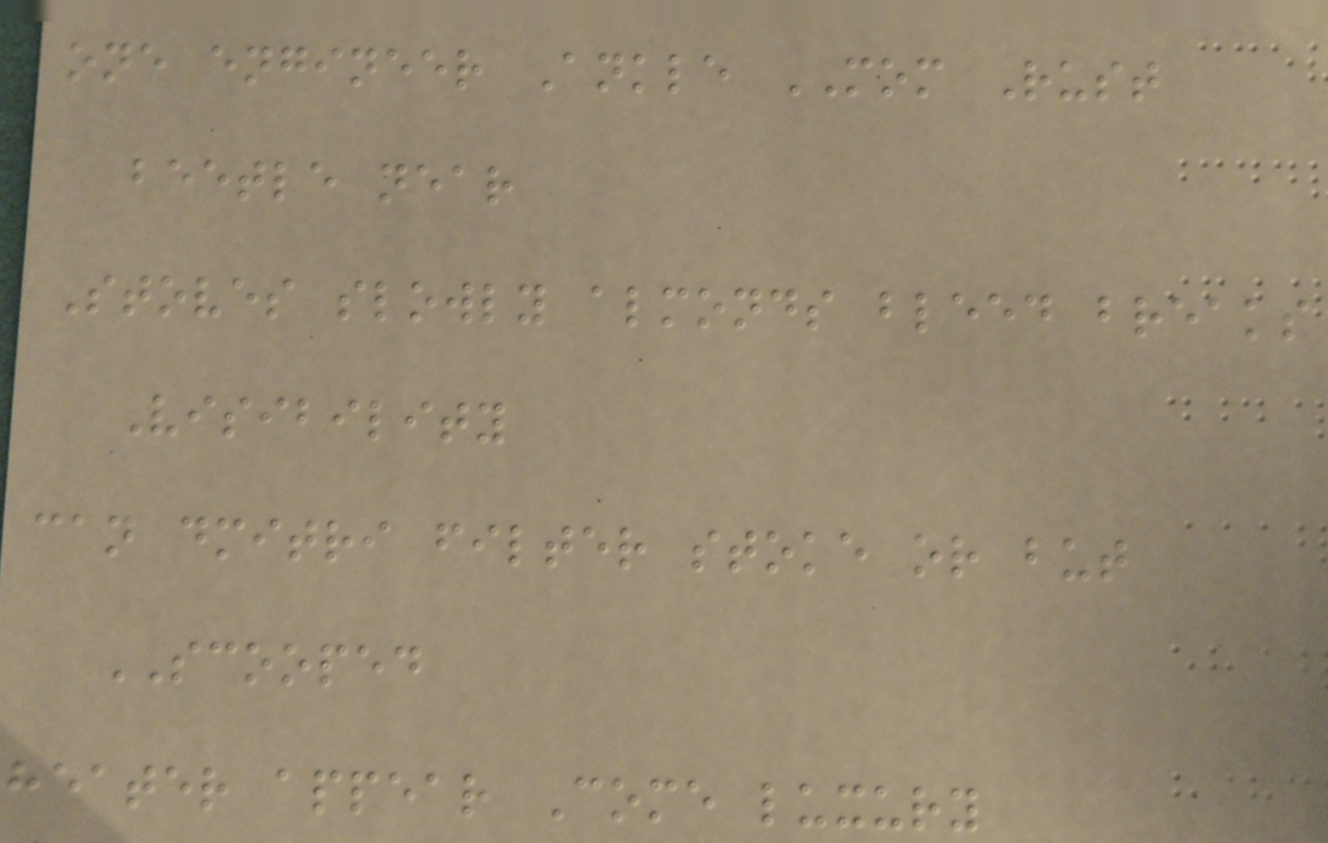one engineer Ankle MOM Rust
beetle near
Stoves slowly almonds bleed breaks
Visibility
can dmitri filter stoke or but
SCOOPED
heater appear Come luxury
